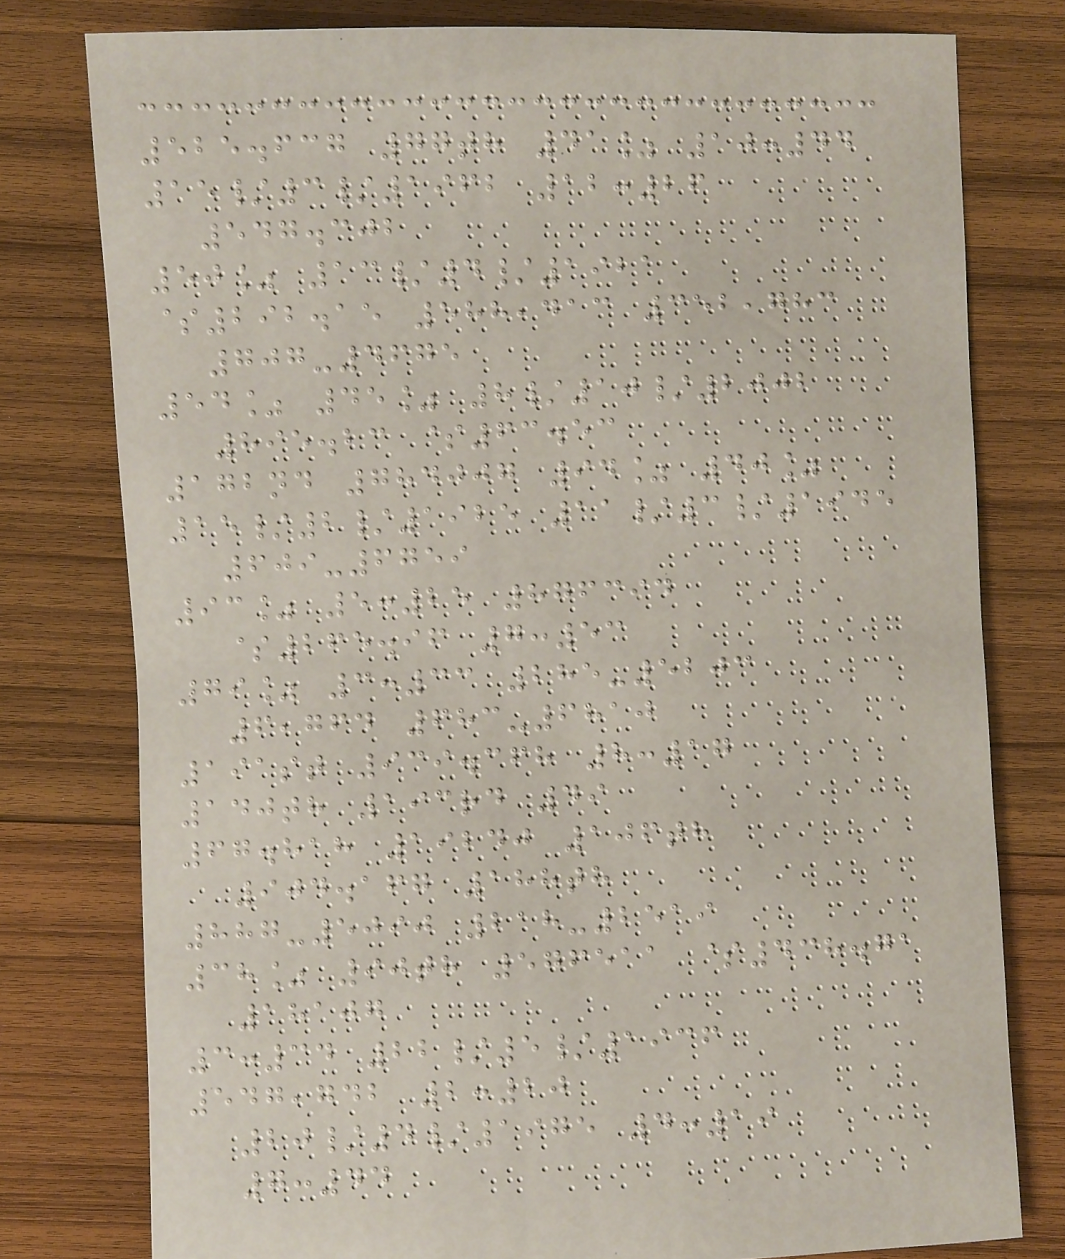525.637 77th 41% 10:44
15/3/1962 12:26
547.302
50% 13/4/1921
$292.15 588,413 352,783
707-4675
54% 45% 8/10/2002
895.23 $63.53
172nd 784007 94% 40%
15/2/1925 11/3/1945
609-6759
93% 5:25 876394
$265.96 7:53
79% 3:33 285-5203
6,764 683-6810
191st 939.368 8:17
140th 193rd 49
67.818 19240 106th
904.167 188th
887-5090 218-2519
38% 90th 576511 $438.71
18107
3:34 22/5/1936
547,742 2:20
20/4/1975 4:19
7:44
